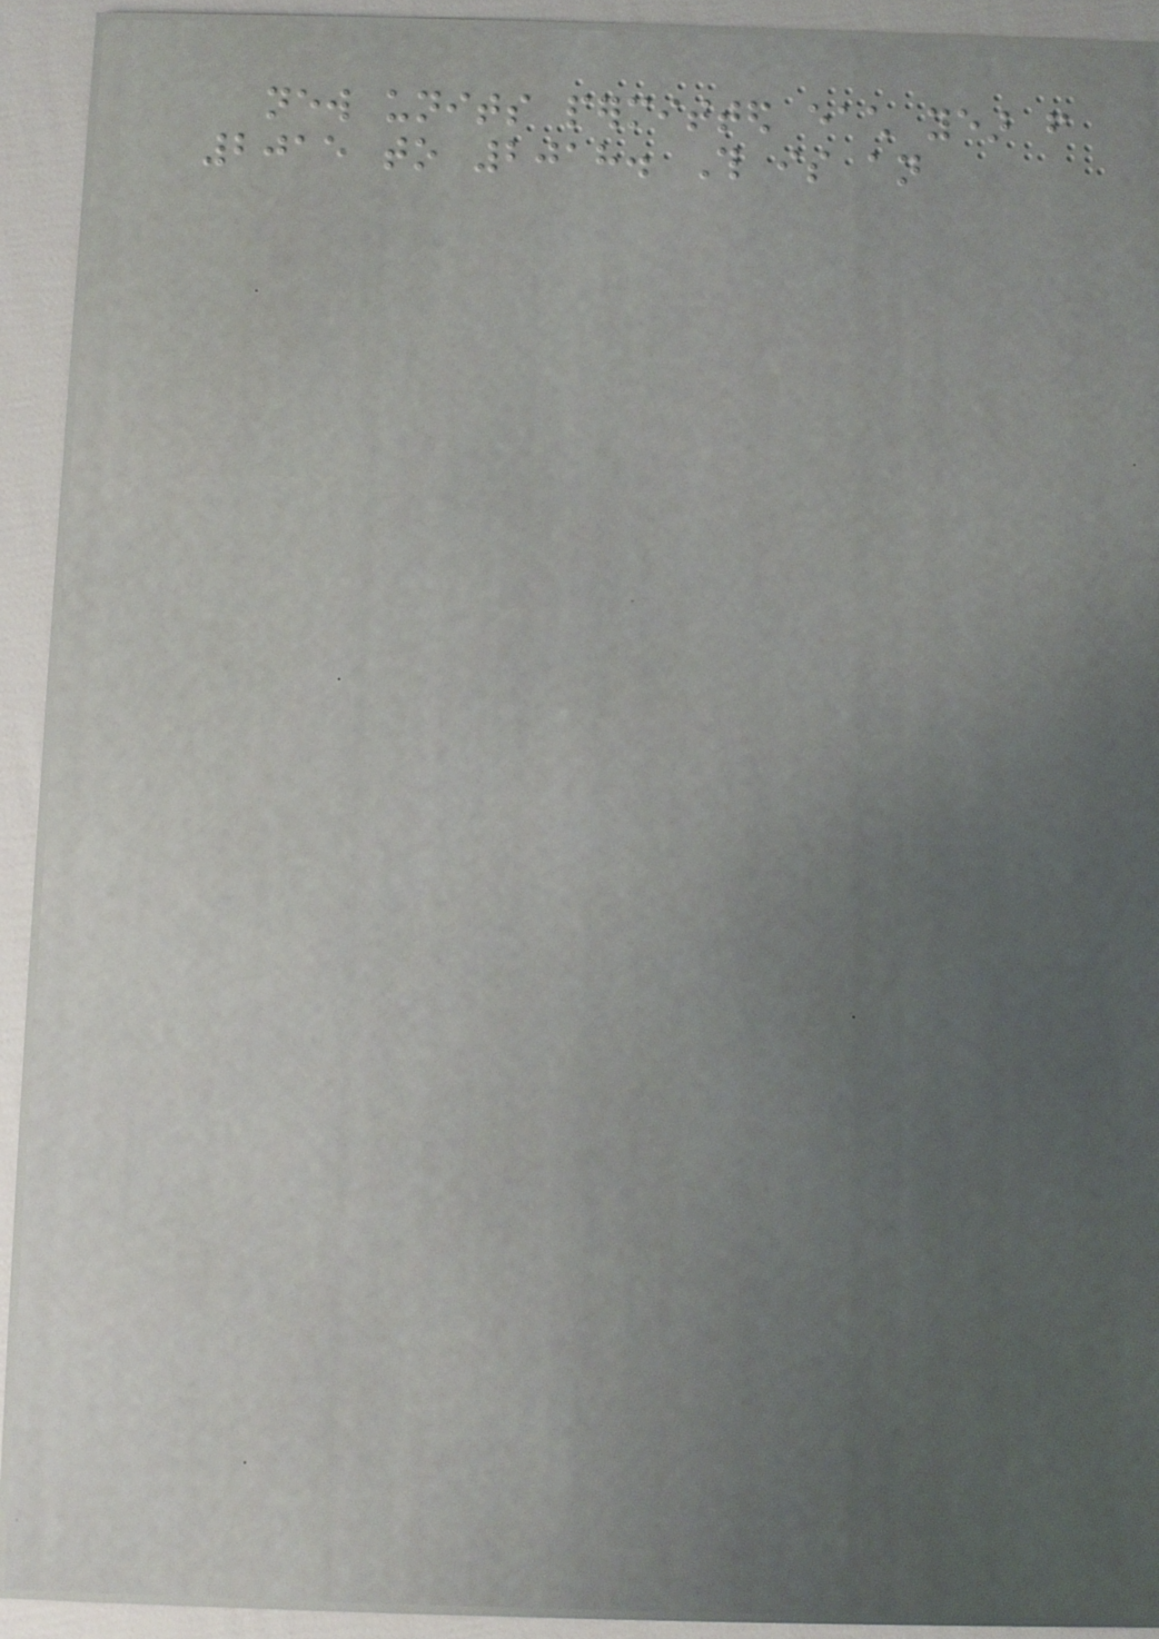new units permitted each year from
2015 to 2018. This is an
